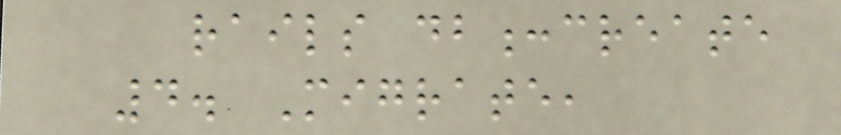rails db:create
4. Migrate,
